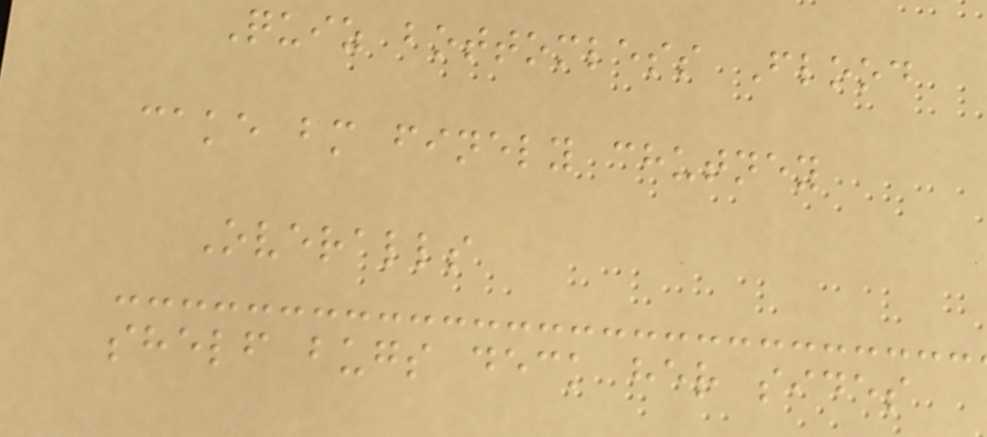Quiz bottomless Flood
cake bm finely chutney
Overalls
shelf bugs deck her sides
